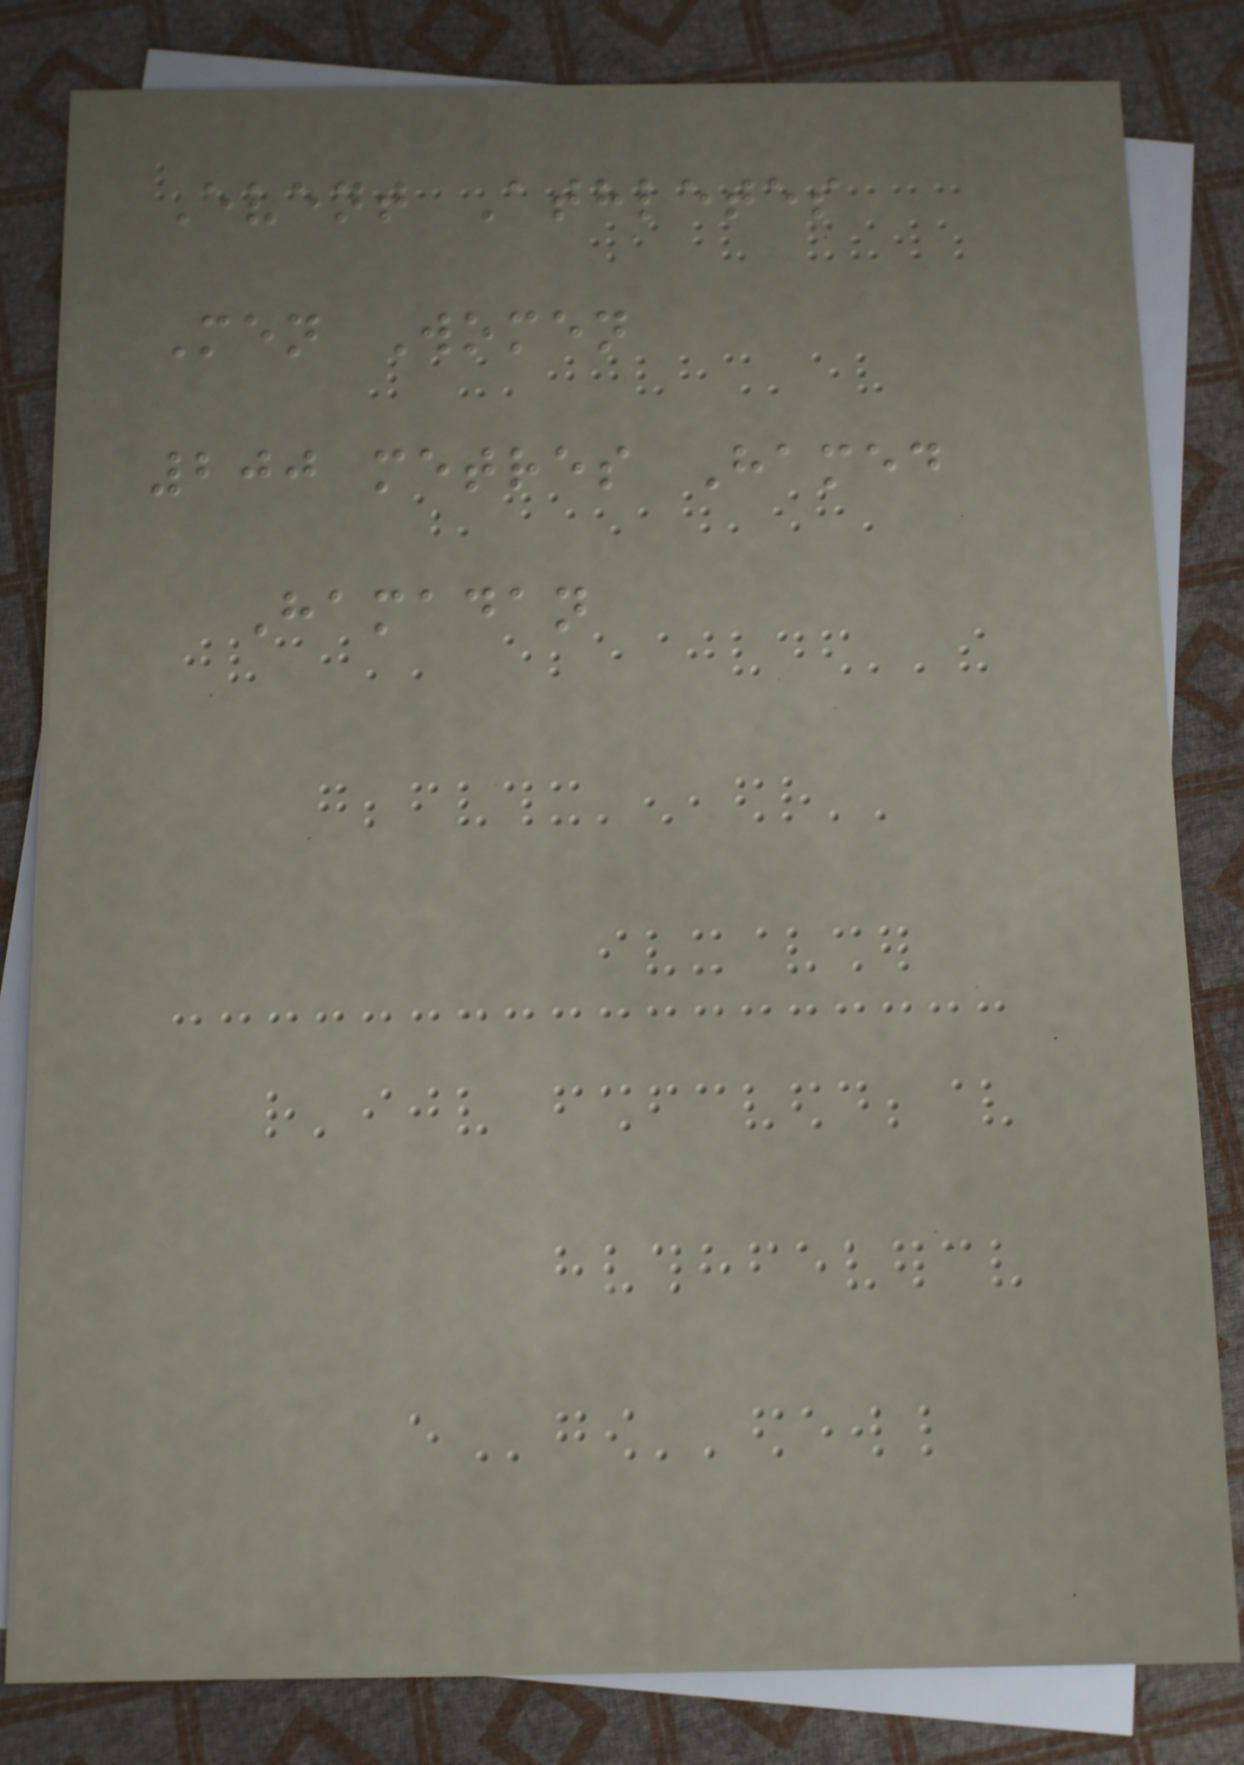Event Athletes
Men Women
200 metres Hamed
Hamadan
